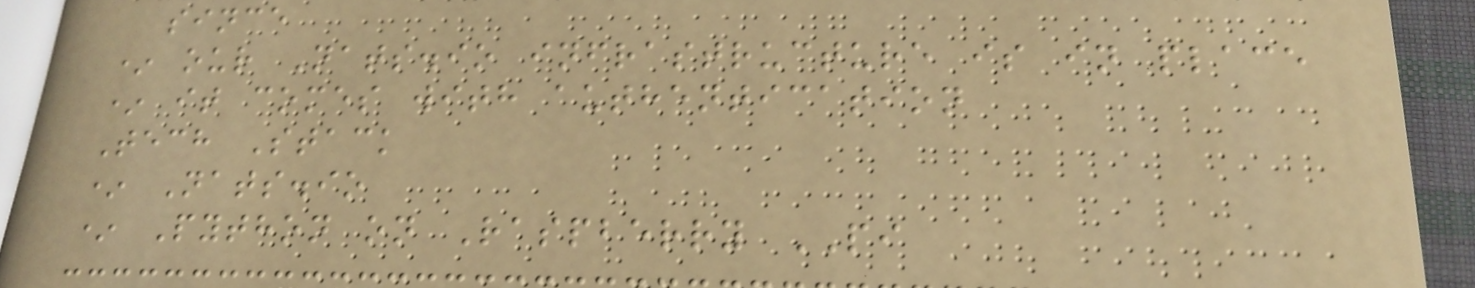since
* our Nats.io infrastructure is in place
* it comes with authentication
Tech Stack
* Nats.io
* Python on Raspberry PI
